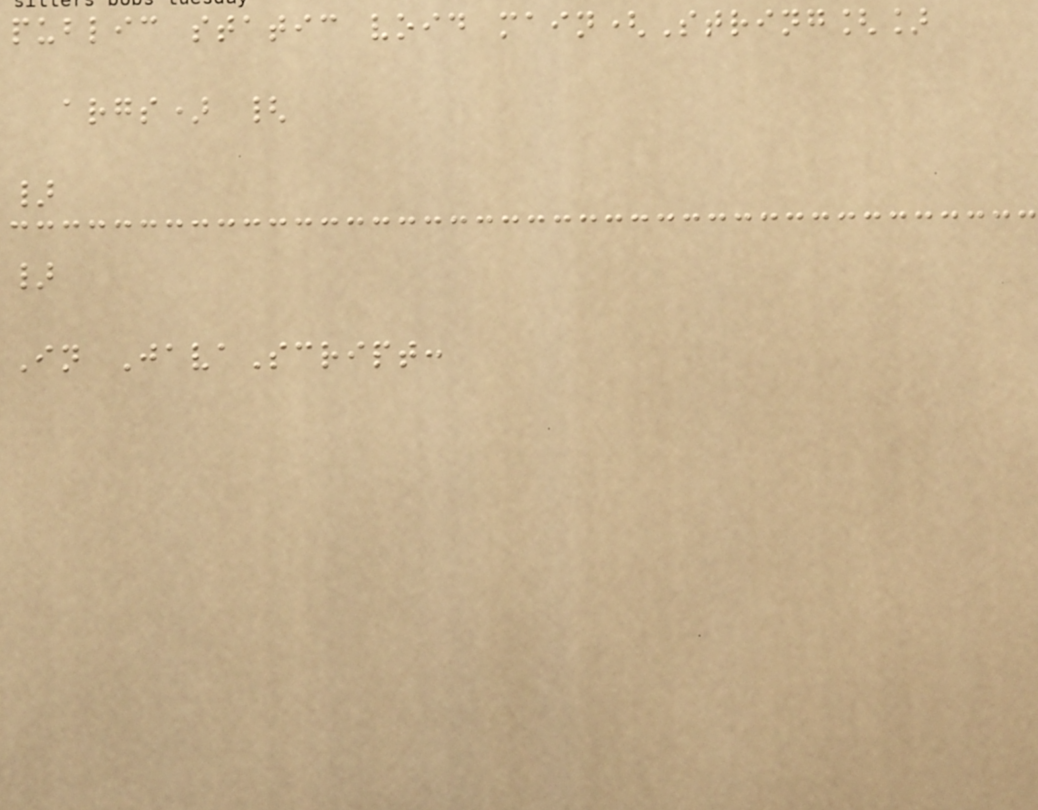public static void main(String[]
args) {
}
}
In JavaScript:
